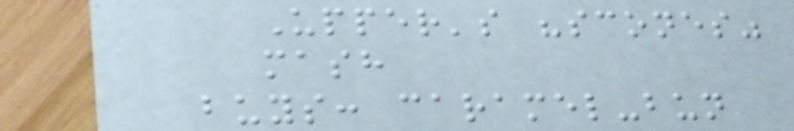Upper's "scones"
mash
buys: caramel-bun
